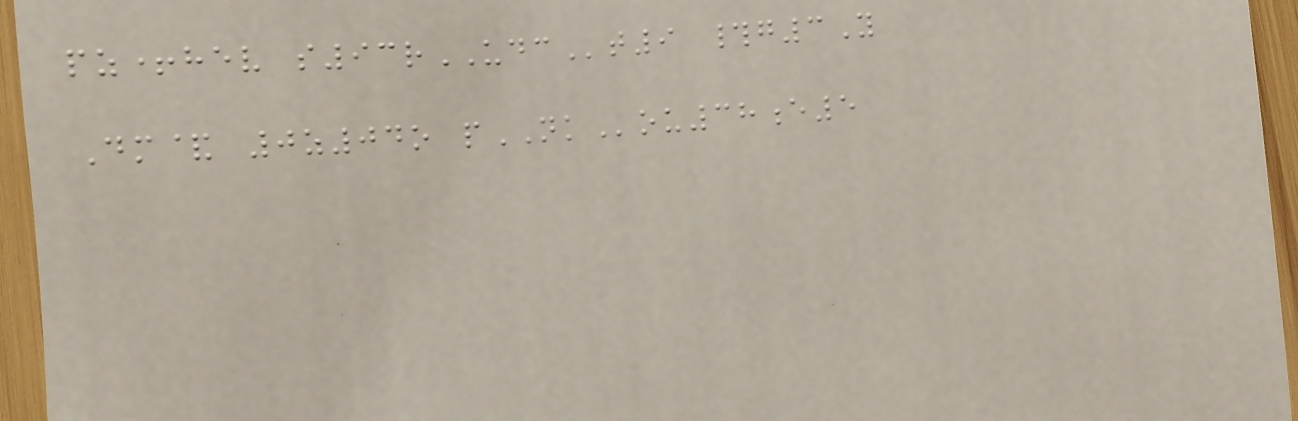pz+hev s93rUDCt9 #g3Y
Dm& 0z04o pNKou38e5
